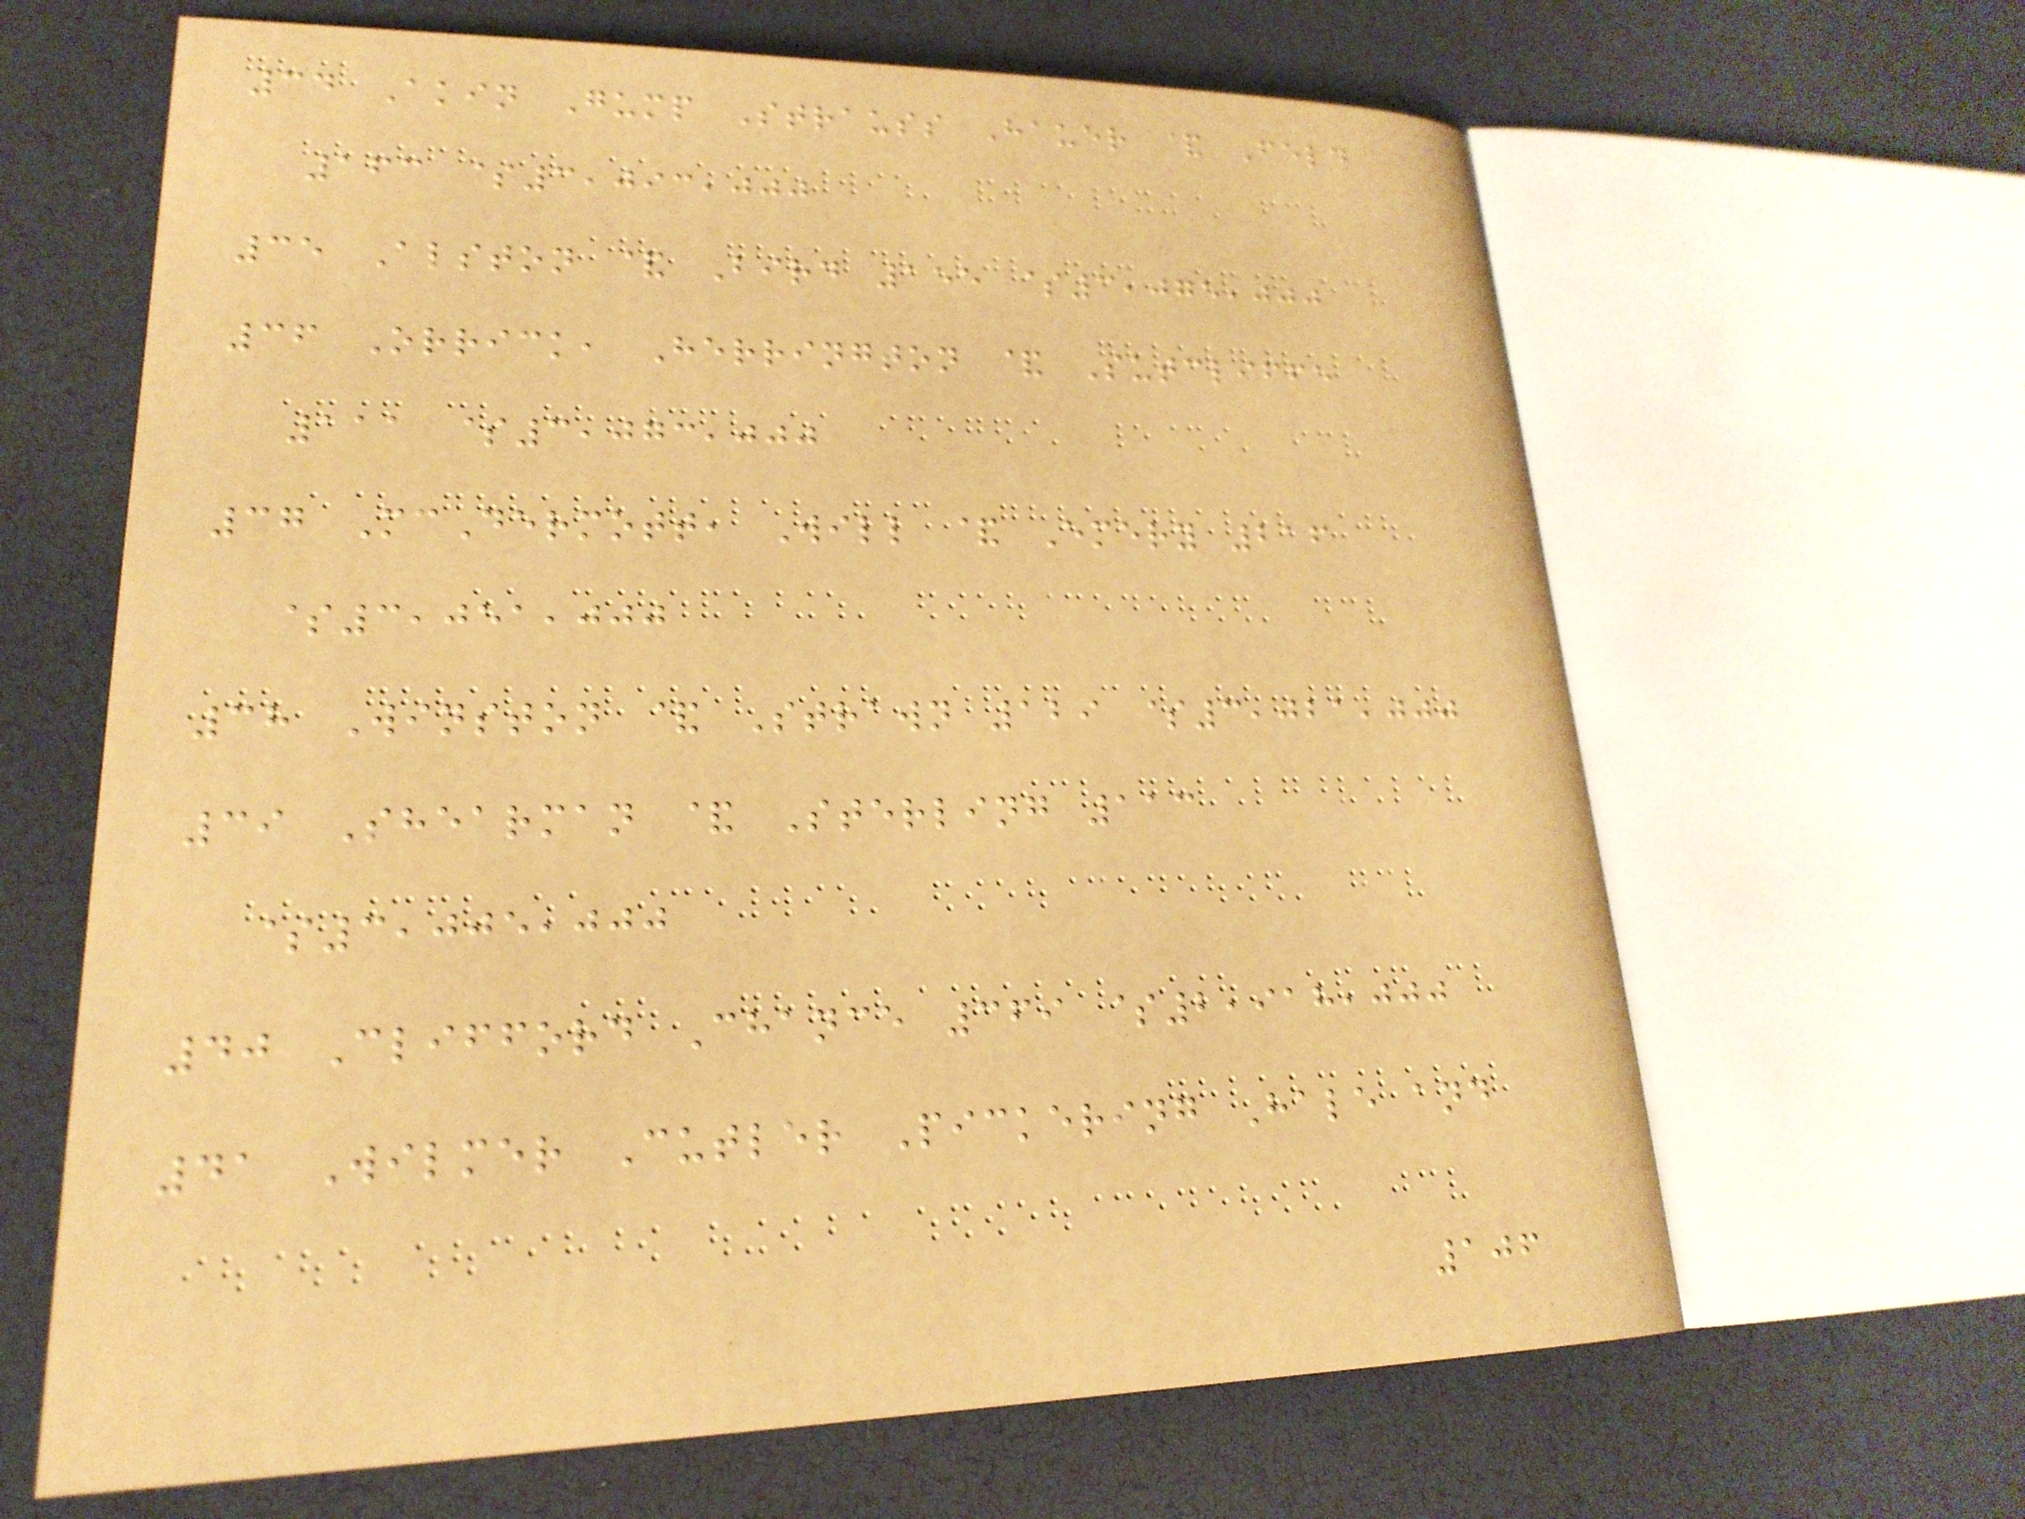34 Akin Gump Strauss Hauer & Feld
163 $3,093,000
35 Alston & Bird 155 $3,075,000
36 Orrick, Herrington & Sutcliffe
111 $3,073,000
37 McDermott, Will & Emery 216
$3,051,000
38 Winston & Strawn 129 $3,021,000
39 Shearman & Sterling 113
$3,005,000
40 Clifford Chance 369 $2,918,000
41 Wilmer Cutler Pickering Hale and
106
